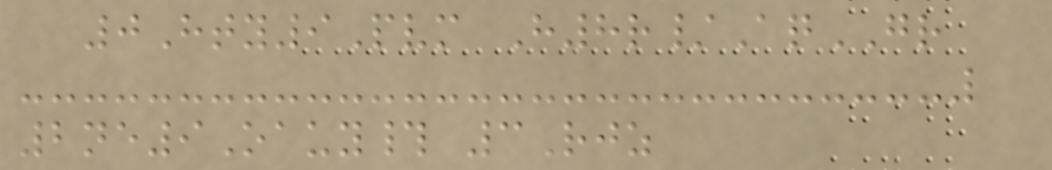0Hty9Pvm H8r/AqGR
2ne9Oauy# 3Rjz
